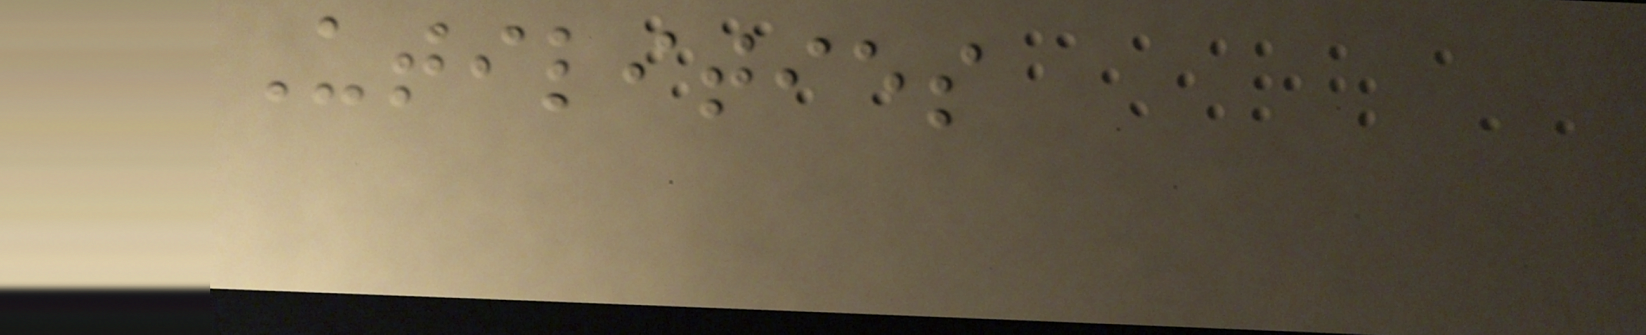Utilities
